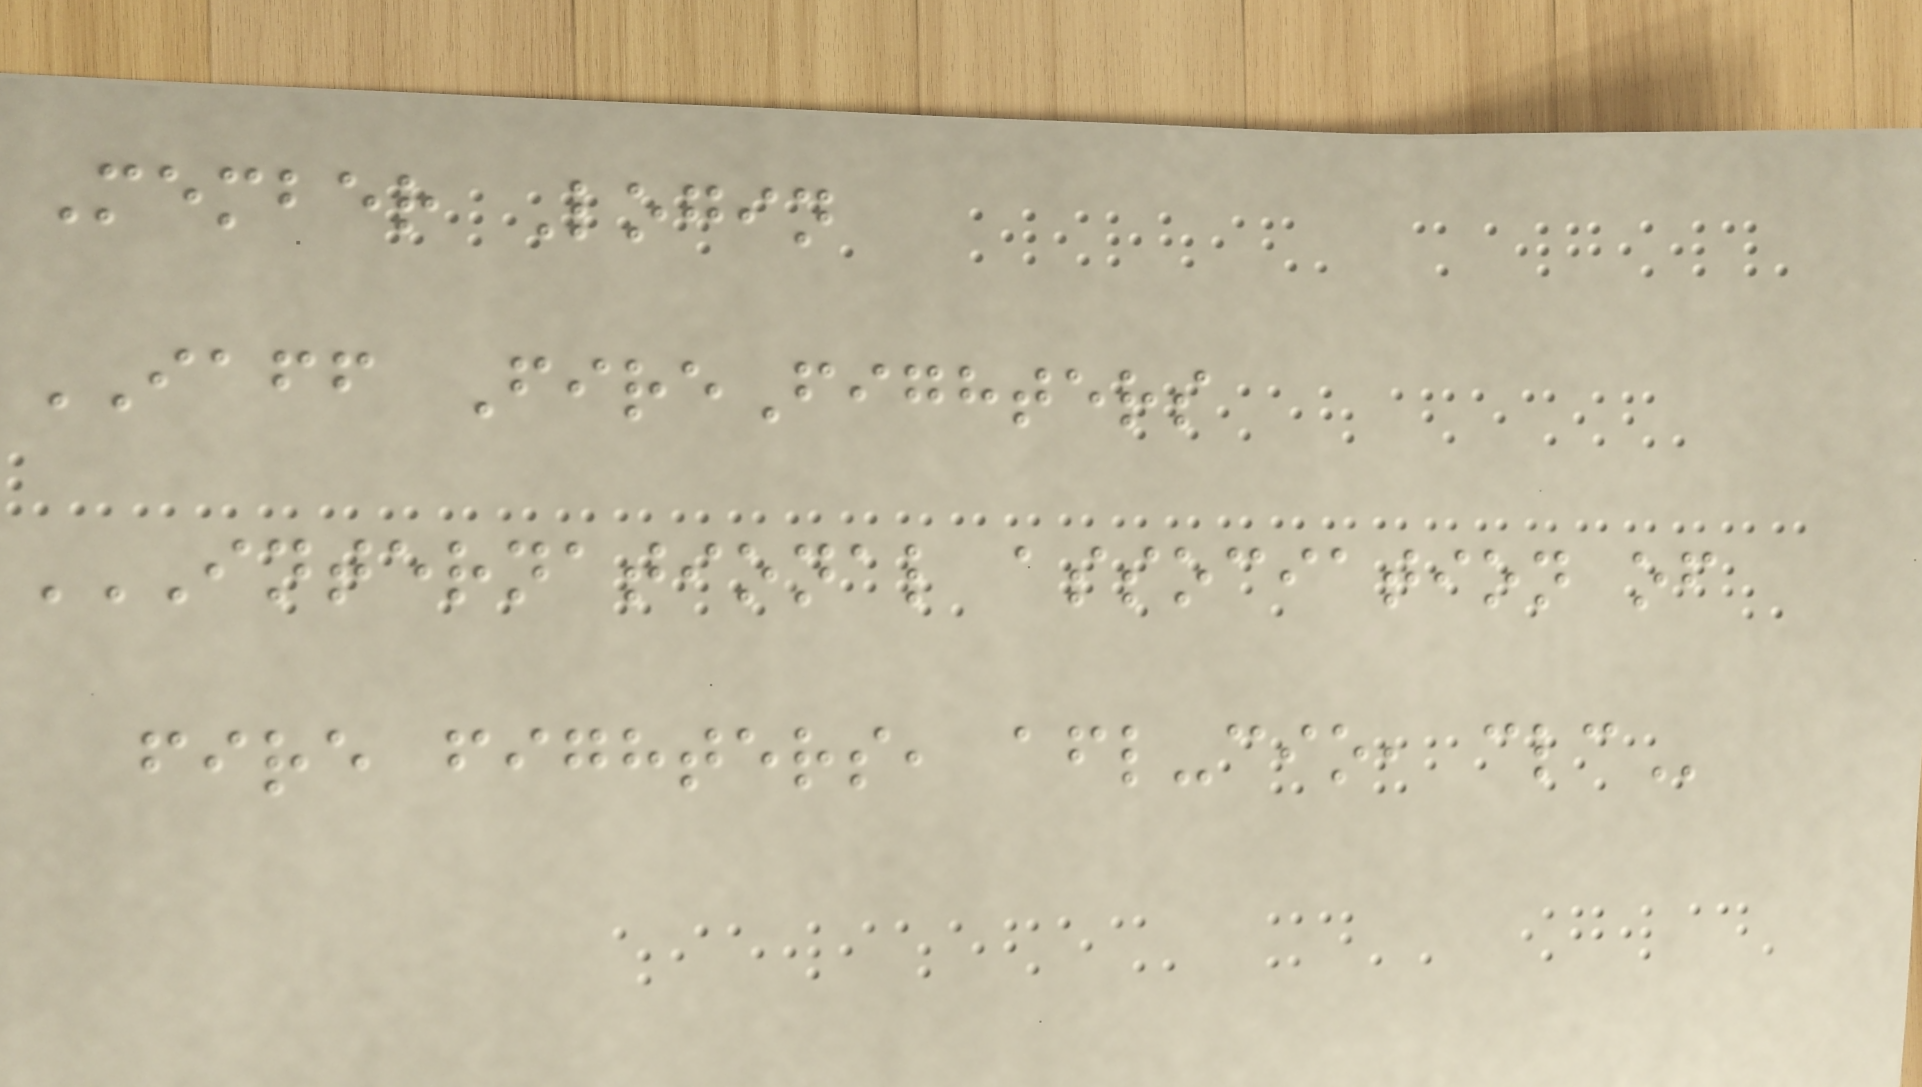Member Login
IAFF FireFighters
INTERNATIONAL ASSOCIATION OF
FIRE FIGHTERS, AFL-CIO, CLC
